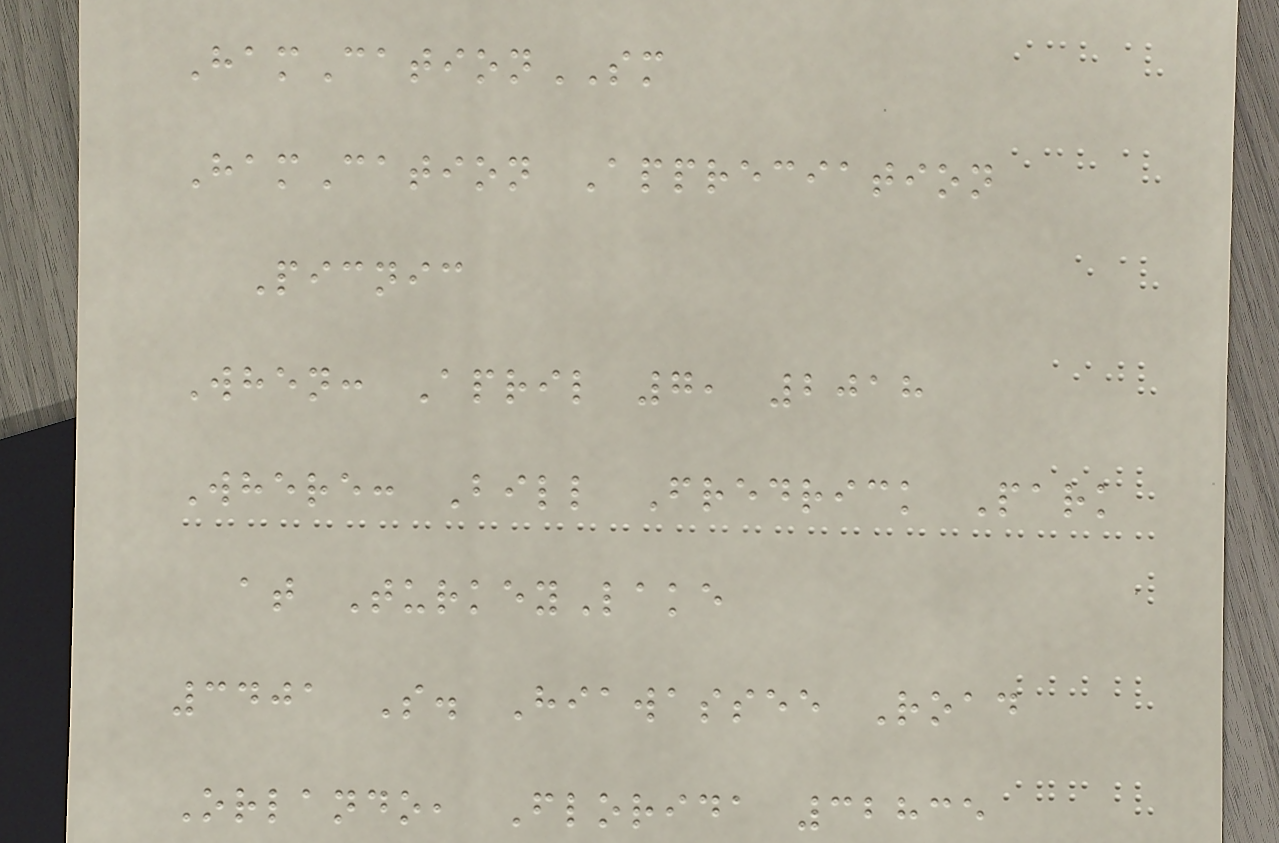HamCationSM
HamCation Appreciation
Picnic
When: April 7, 2018
Where: Bill Fredrick Park
at TurkeyLake
3401 S. Hiawassee Road
Orlando, Florida 32835
